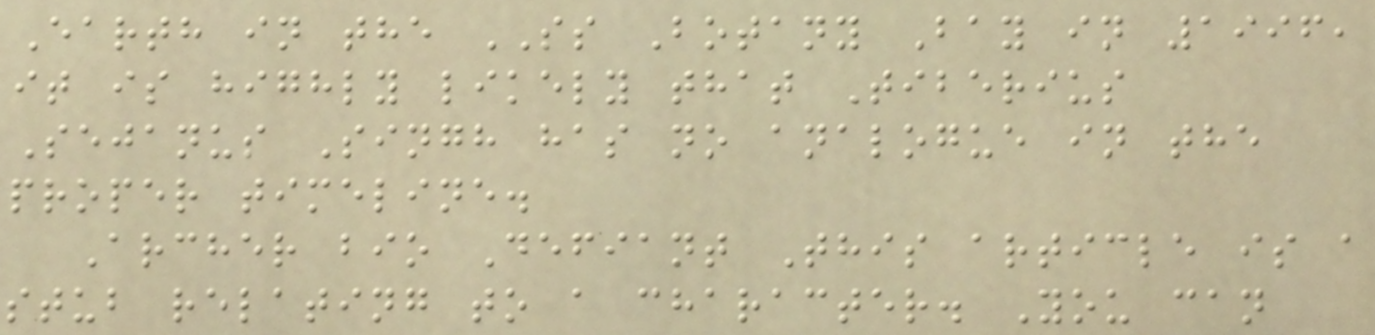Earth in the SS Botany Bay in 1996,
it is highly likely that Tiberius
Sejanus Singh has no analogue in the
proper timeline.
Archer bio Defiant This article is a
stub relating to a character. You can
